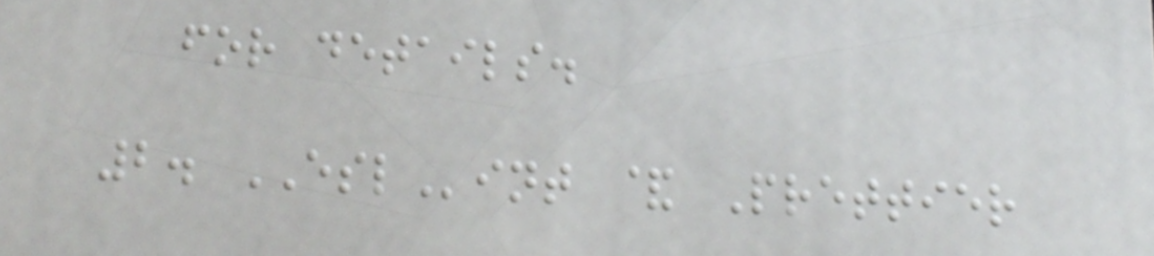for details.
2. ESLint & Prettier
